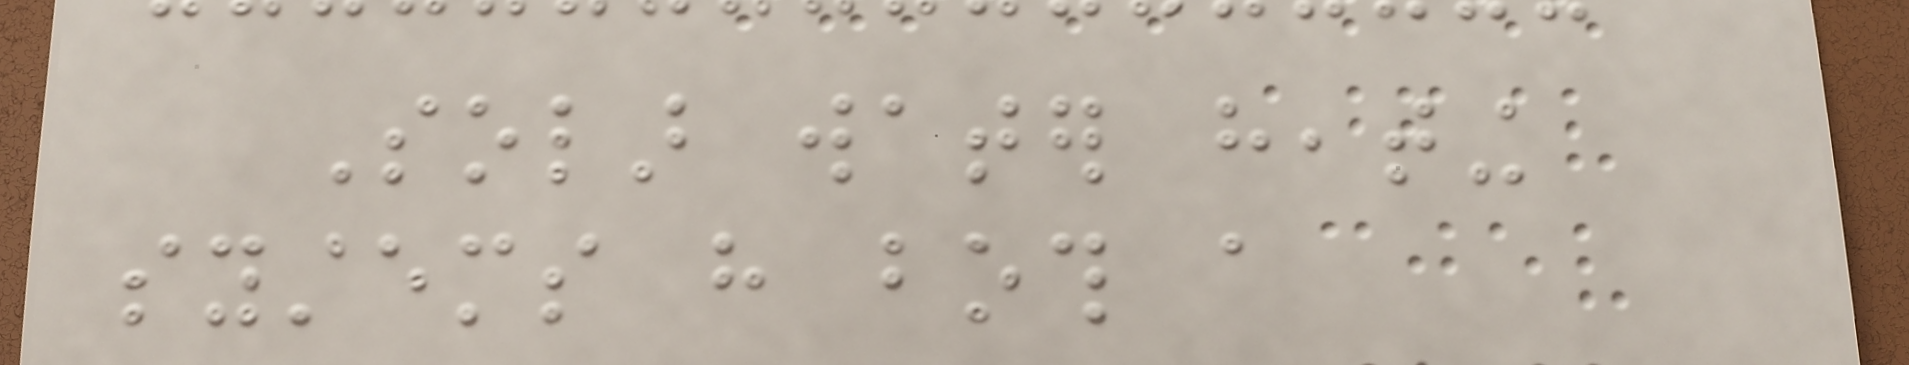Solar water heating
systems have both a
